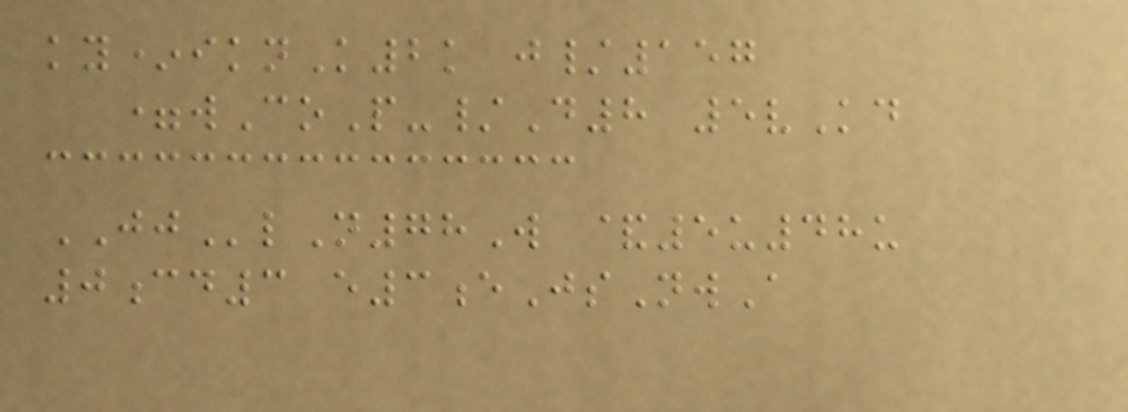ky*iknK2k j/157
=wCoP-/D8 5vKd
JJlN78W &5u48u
0cd3 e3eJsNwA
